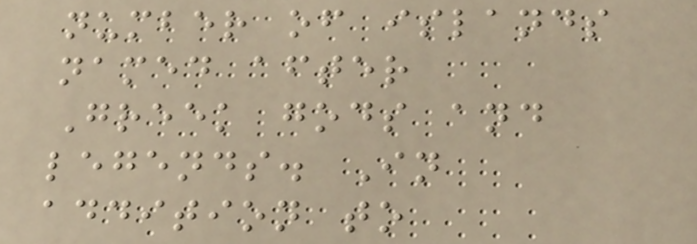number of islands
named after
Greek gods and
legends. In
addition to
